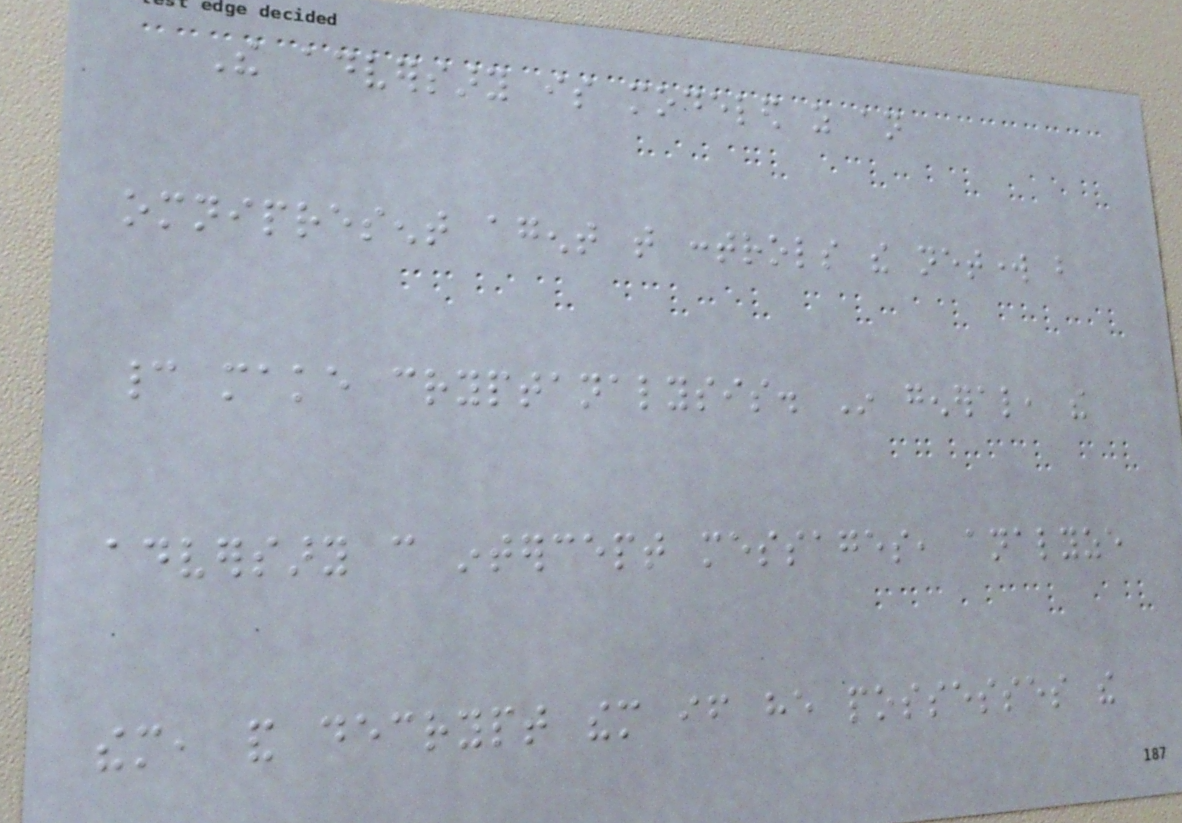The adversary is modeled as an
omnipresent agent that controls the network but
cannot make cryptanalysis. In general, the
adversary can intercept messages, analyze
them, and decrypt them if he possesses the
